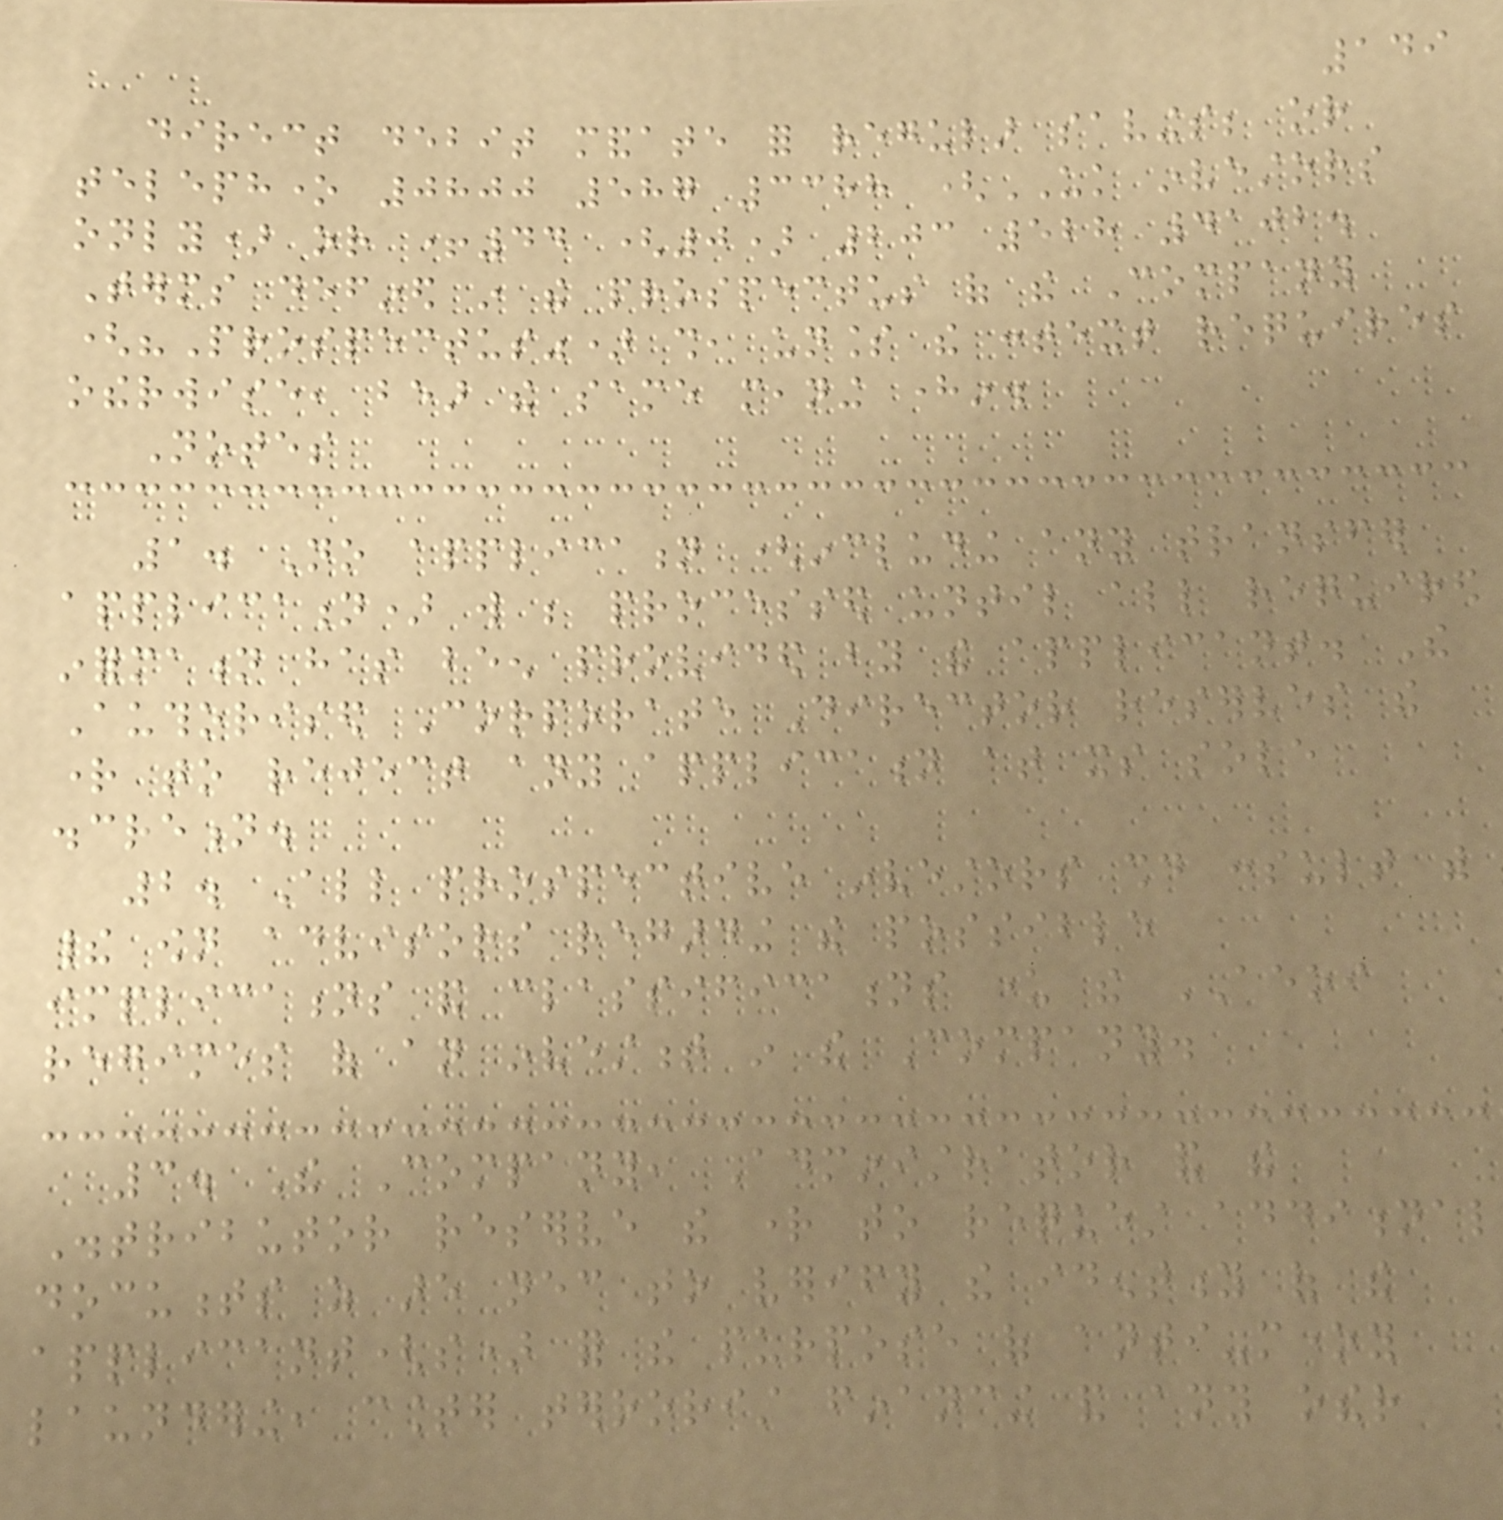149
direct debit mandate for regular savings; or
telephone 0800 587 3388 (UK investors
only) or +44 (0) 203 528 4102.
Terms defined in the prospectus of the Company
("Prospectus") shall, unless the context requires
otherwise, bear the same meaning herein.
Notes
1. No application (including any transfer
application) will be processed until all required
information has been provided by the applicant. The
Authorised Corporate Director reserves the
right to reject any application at its sole
discretion.
2. All prospective investors should consult with
their own advisors regarding the possible
implications and classifications under the AEOI
regimes of an investment in the Company.
3. The Company, Administrator and the
Distributor reserve the right to request additional
documents as are necessary to verify the identity of the
applicant(s) for the purpose of anti-money
laundering, counter terrorist financing and any other
